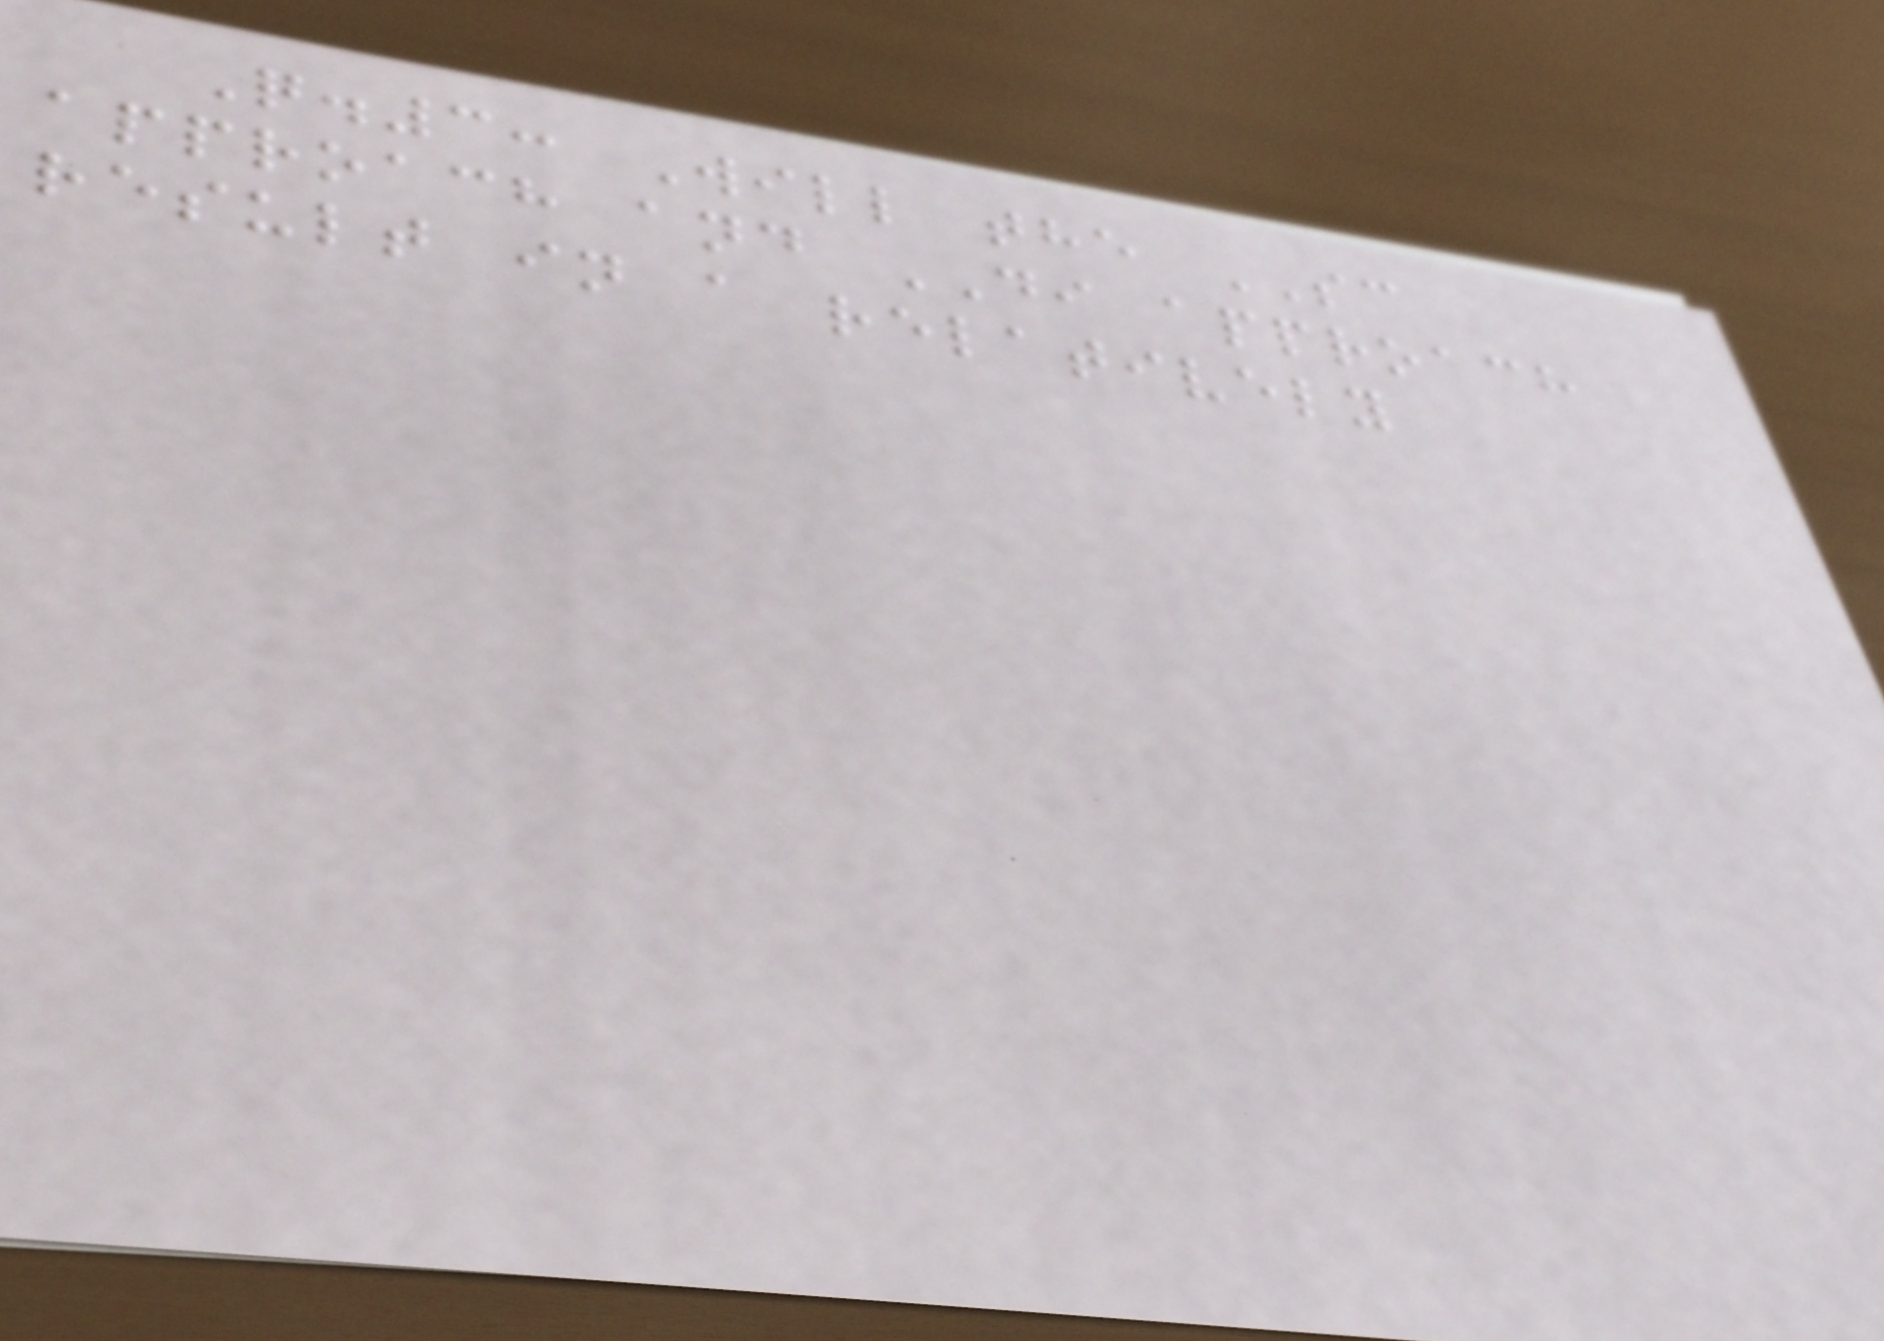Q.3: Will the SC
approach and DI approach
result in a relatively
